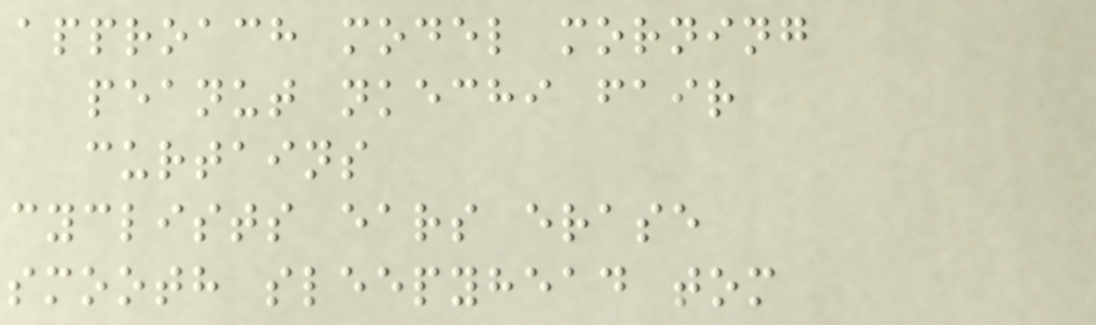approach model morning
peanut nkechi fair
curtains
cyclists ears erase
smooth sleepyhead tom
